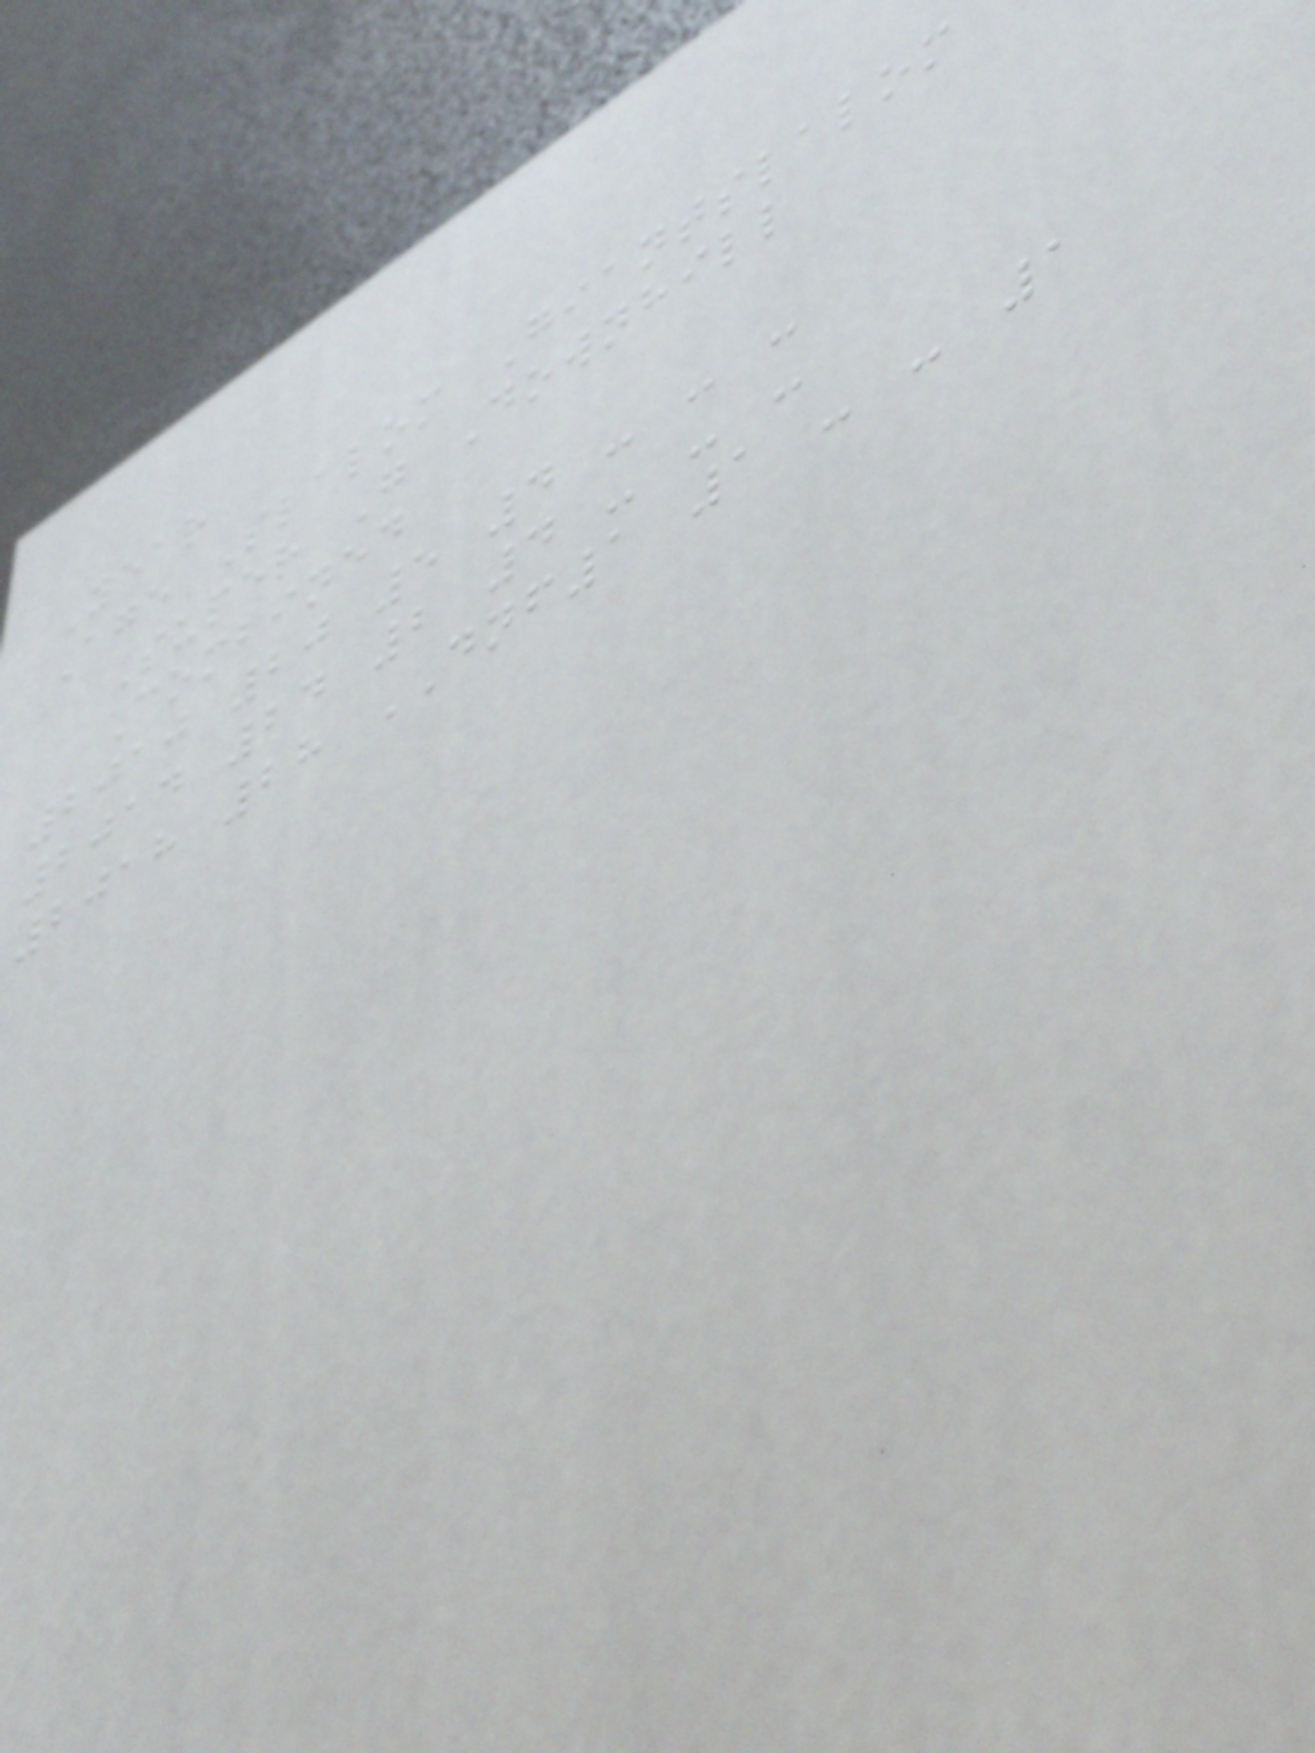Year
Age Slalom Giantslalom
Super G Downhill
Combined
2010 20 5 4 - - -
2014 24 2 4 - - -
2018 28 DNF1 1 - - 1
